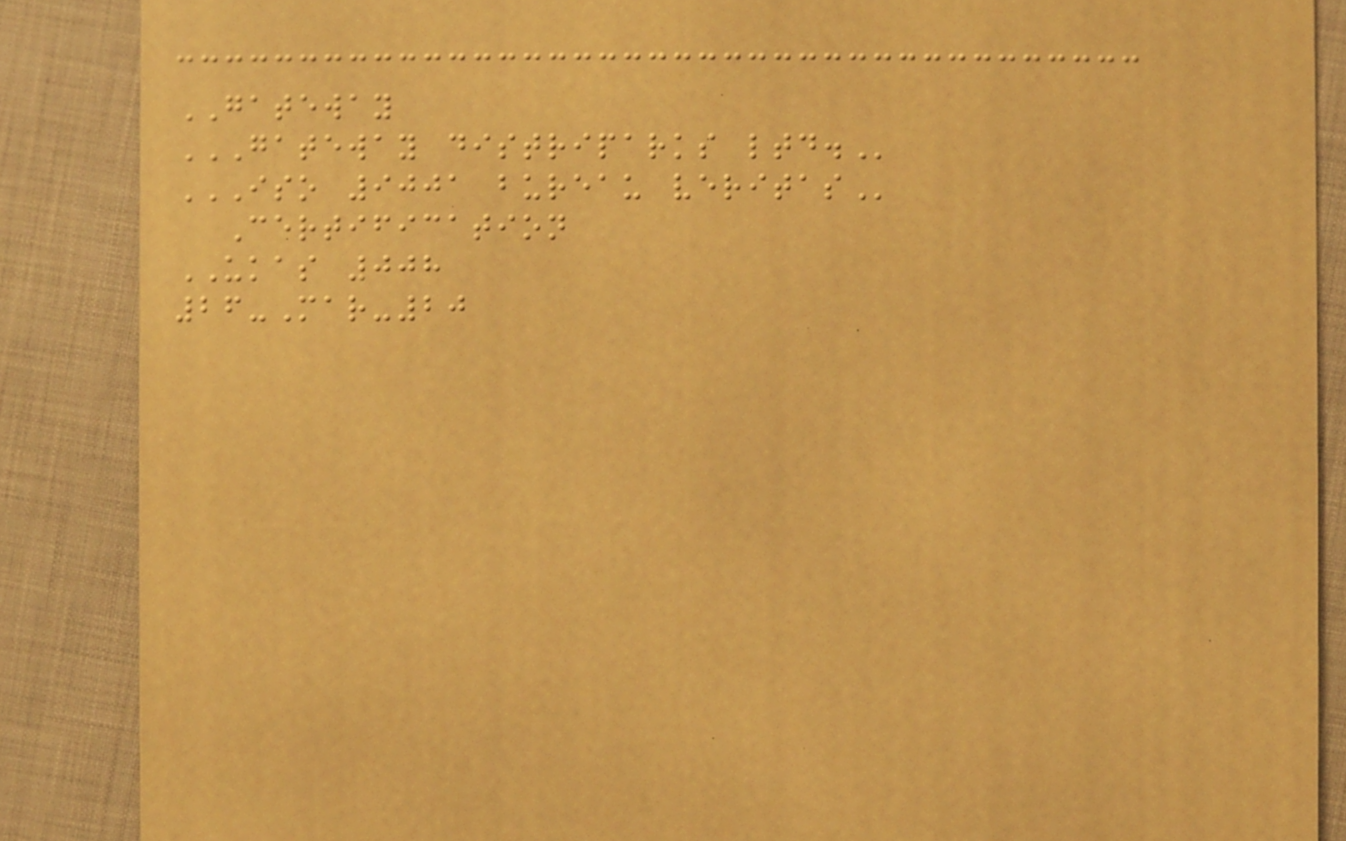GATEWAY
GATEWAY DISTRIPARKS LTD.
ISO 9001 BUREAU VERITAS
Certification
UKAS 008
26-Mar-20
